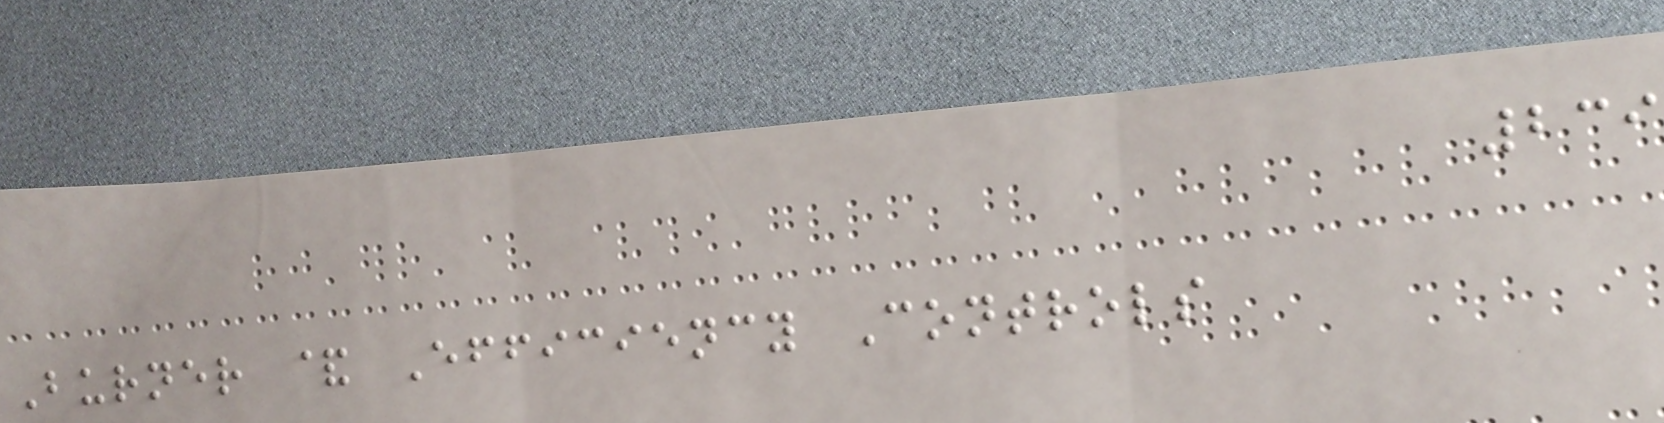239
Burner & Efficiency Controls
